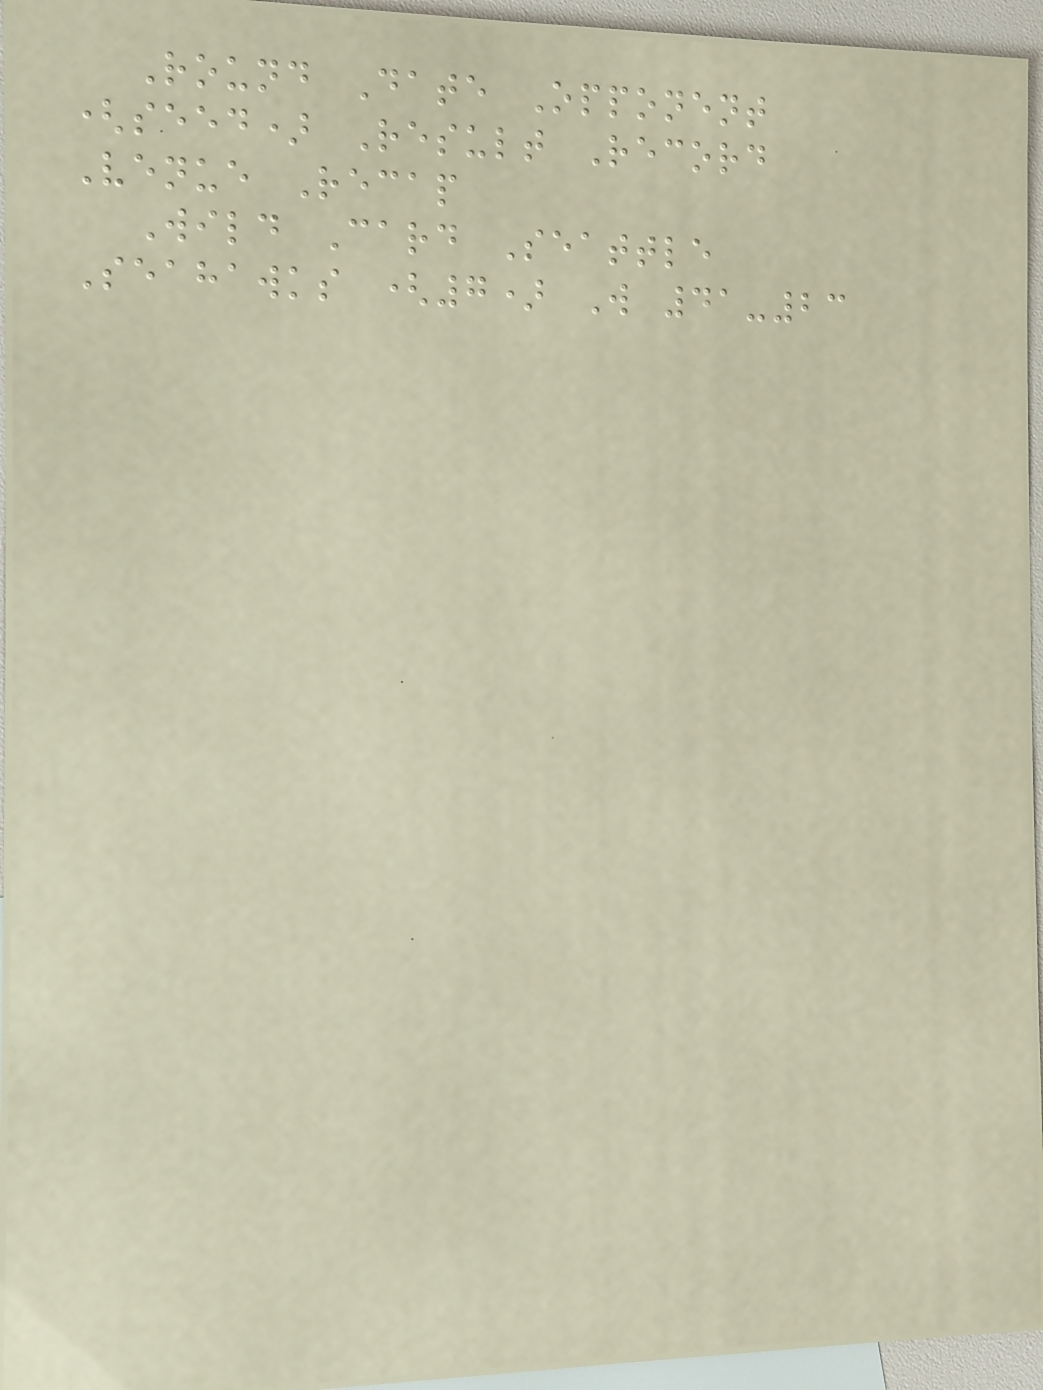Round Date Opponent
(seed) Result Record
Venue Recap
Wild Card Seattle
Seahawks (7) W 41-23
